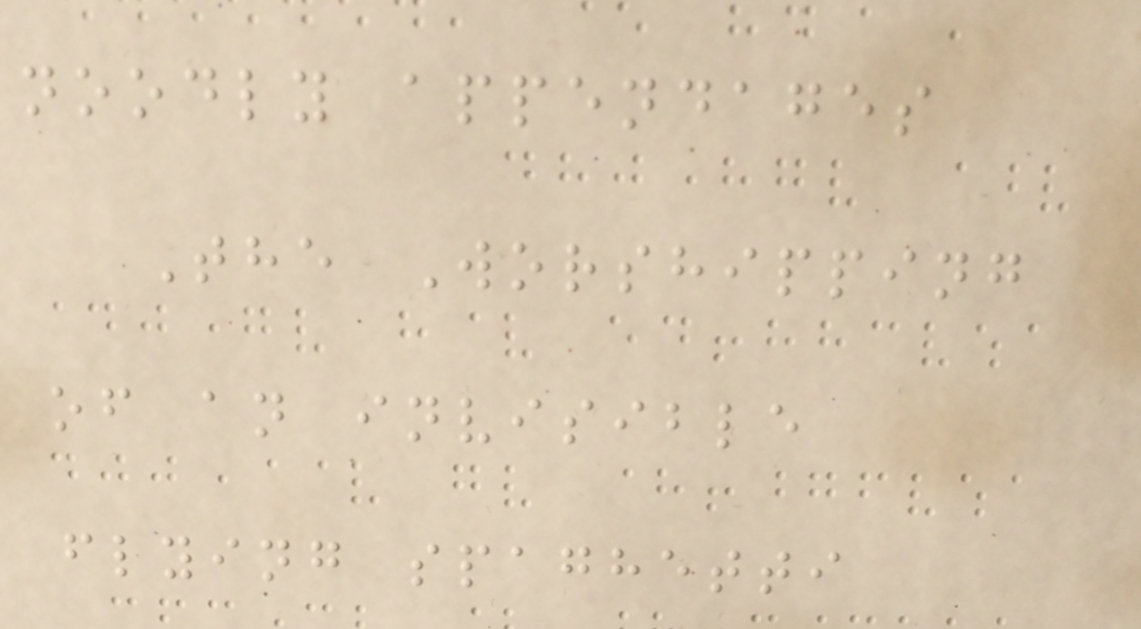noodly appendages
The Worshipping
of an invisible
flying spaghetti
